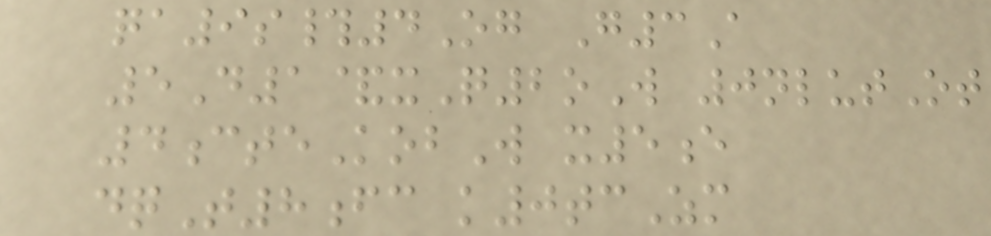qa9s#4Og G3A
5D1&xQ2oW 0nlutOt
4cteKobW x5e
dqT8fc k0tcZm
